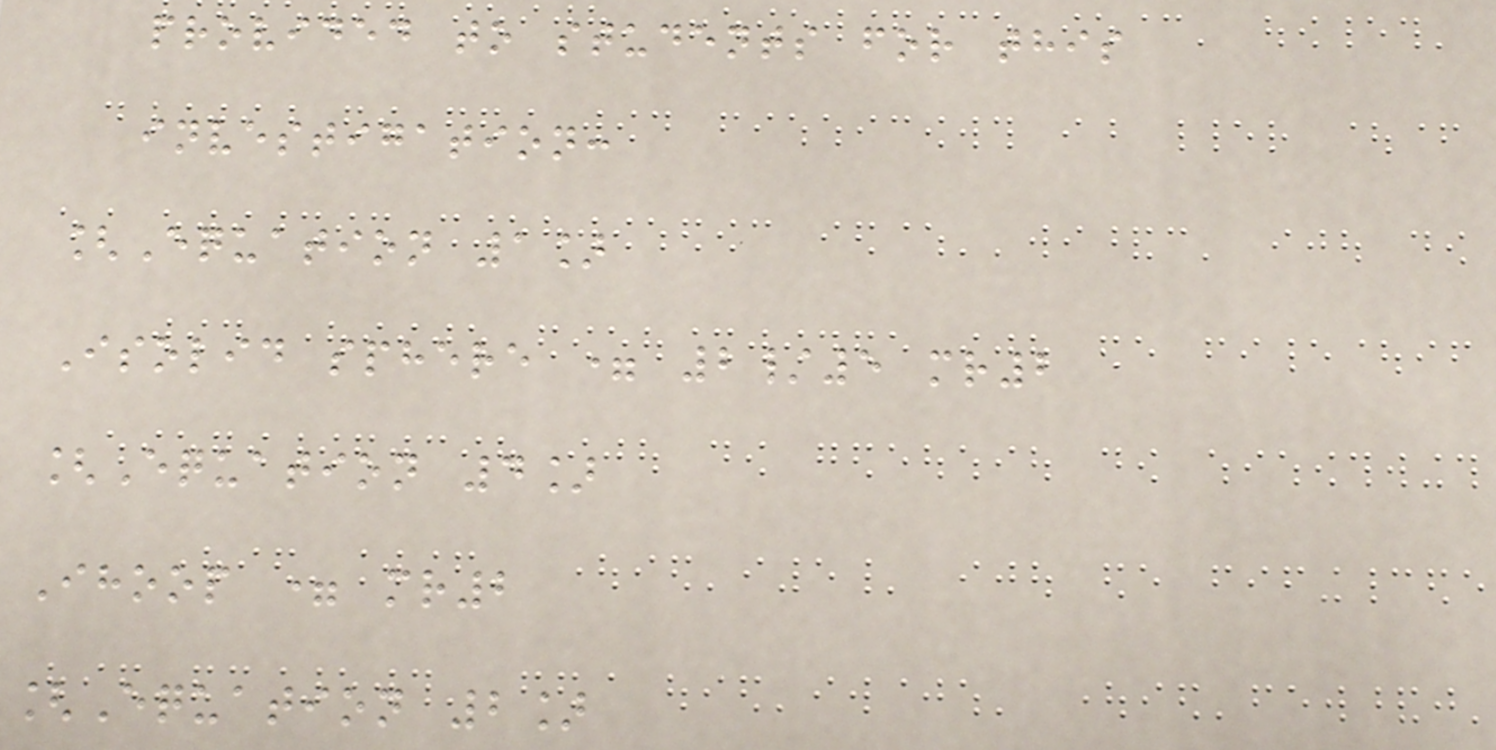provided to students for this
investigation:
[Equation 1]
Isolid sphere = 2/5 mr2
[Equation 4]
Ihoop = mr2
[Equation 2]
